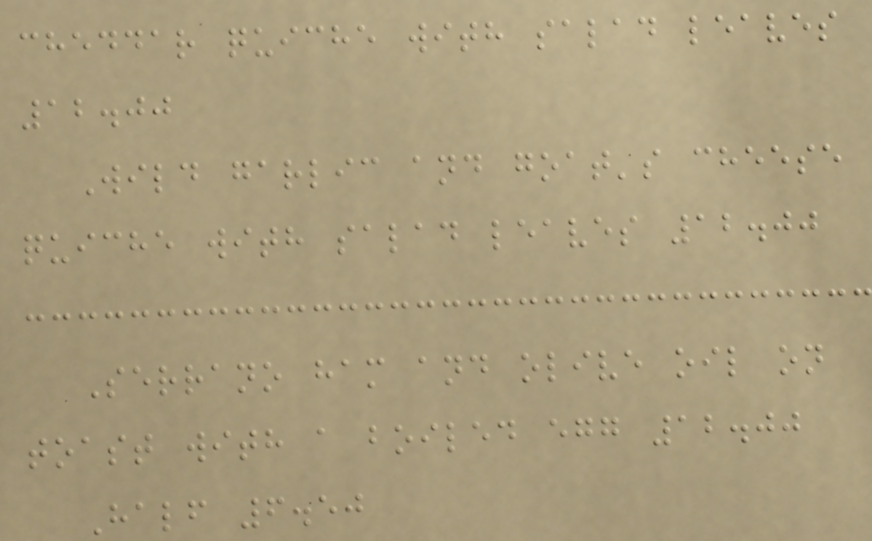cheddar quiche with salad leaves
12.00
Wild garlic and goat's cheese
quiche with salad leaves 12.00
Serrano ham and olive oil on
toast with a boiled egg 12.00
Half 6.50
